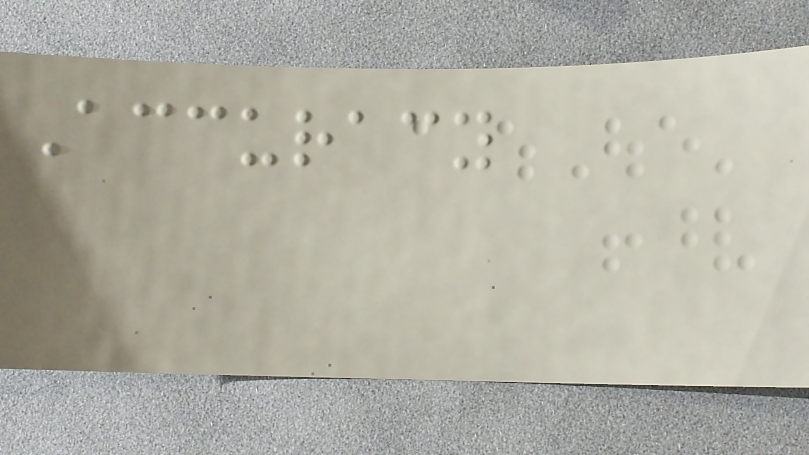Accuracy
